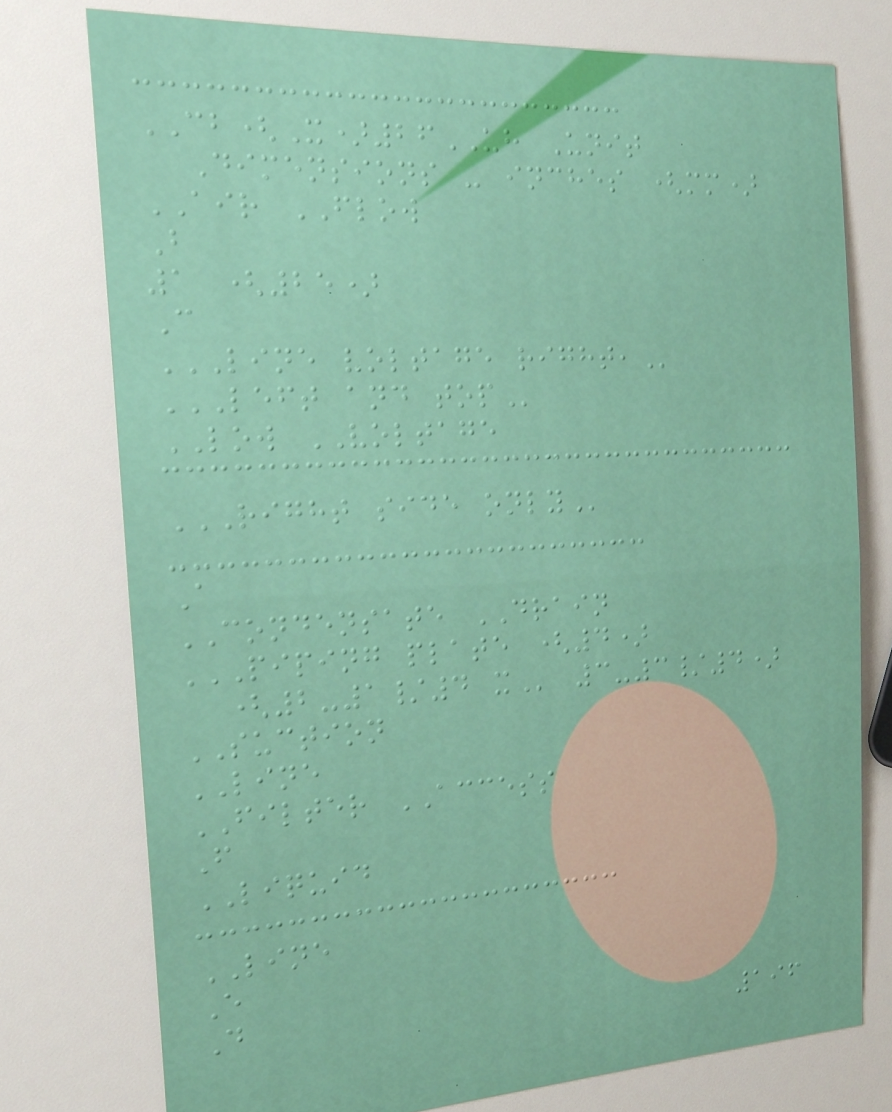CB(X)26UH Unit
Dimensions - inches (mm)
AIR FLOW
B
1 (25)
C
LINE VOLTAGE RIGHT,
LEFT AND TOP
LOW VOLTAGE
RIGHT SIDE ONLY
A
CONDENSATE DRAIN
PIPING PLATE (4)
(2-1/4 X 3-3/4)
SUCTION
LINE
FILTER ACCESS
F
LIQUID
LINE
E
D
196
